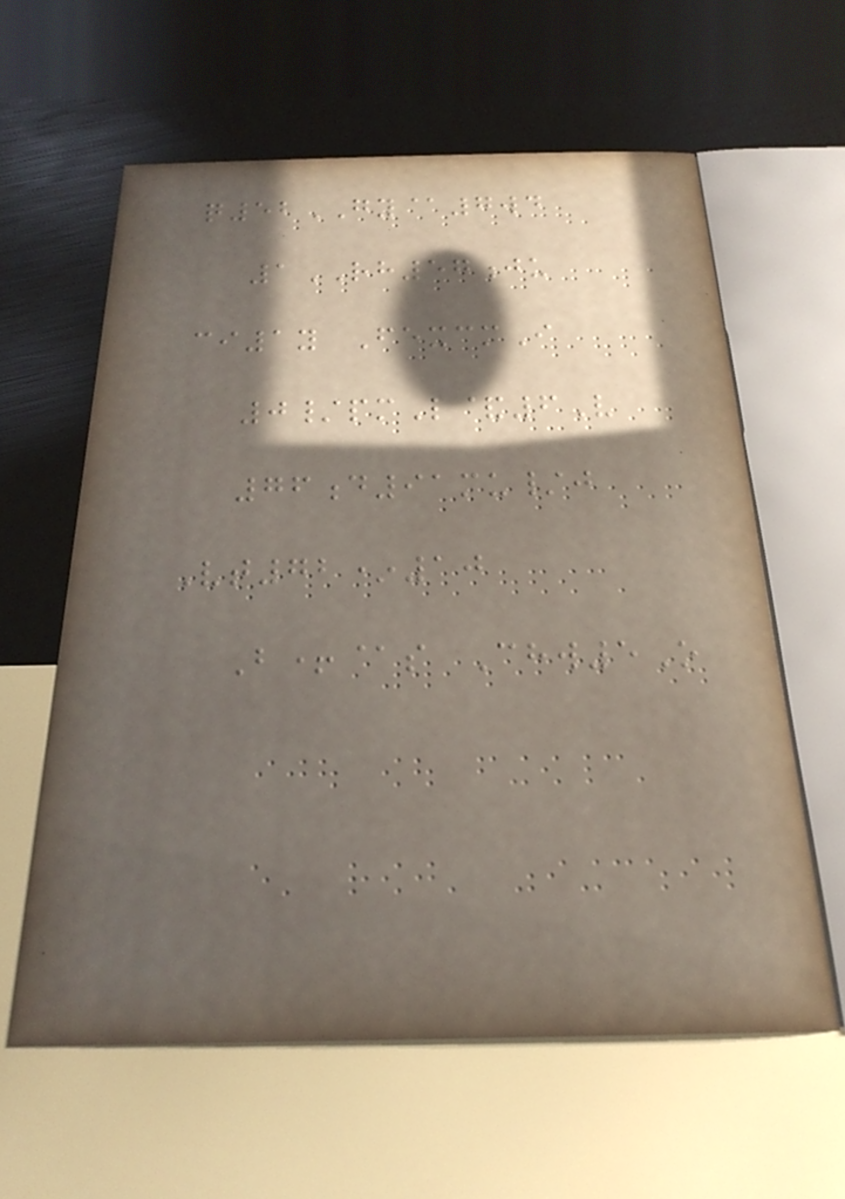q52GY@7wd
1RH57ju
ci1y FexcmI
0/pmL&6V
76d91mu/j
Vt72*10
B+@s Chw5O
